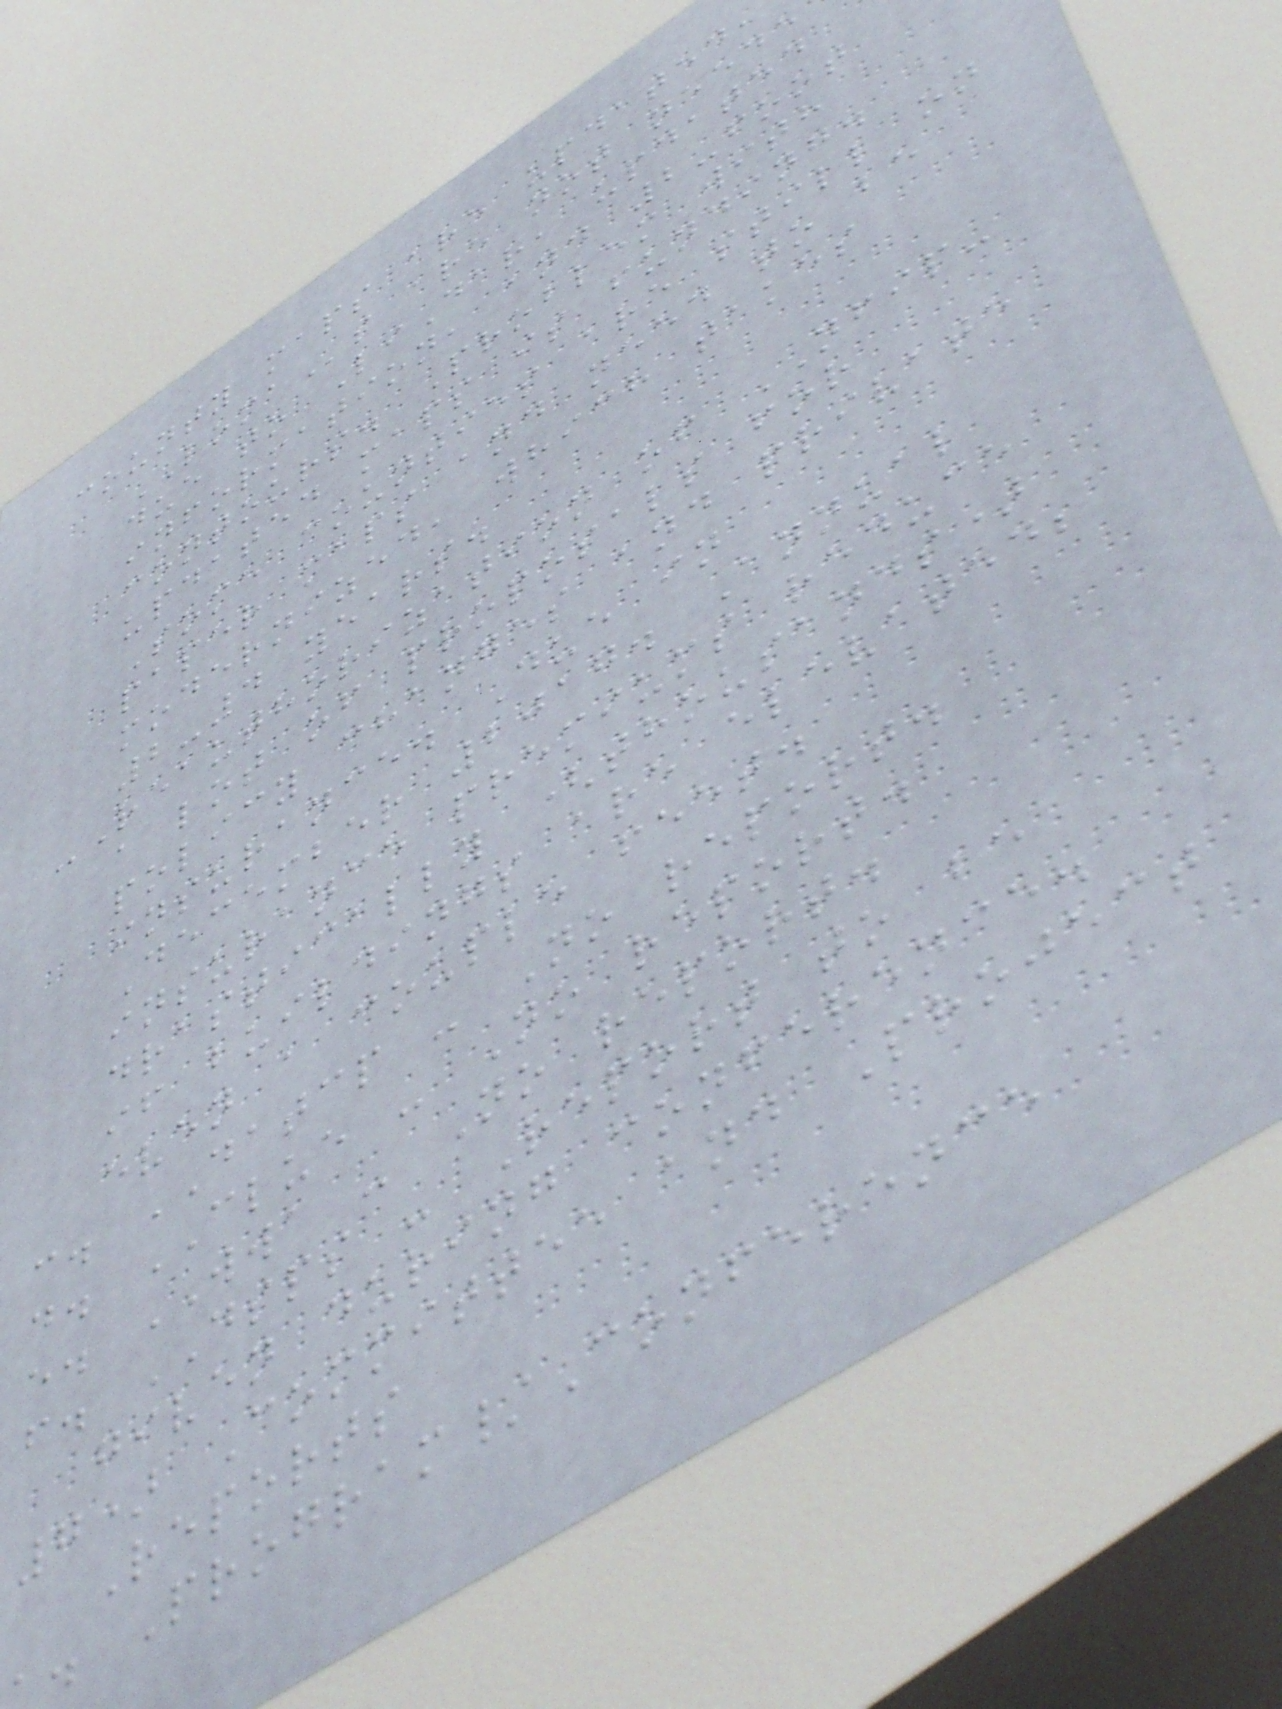county maps are updated,
LOMAs are not neede
due to LiDar, updated
information, and 2-foot
contours. Problem with
updated maps is funding.
Some counties are still on
paper maps and need to be
modernized, which takes
2-4 years.
-Reauthorization of NFIP-
a lot of proposals for
policy changes and private
insurance. Due in
December 2017. Annual
insurance premiums reduce
drastically (thousands)
if buildings are elevated;
even a couple feet.
c. DATCP - No report.
d. CLUE - No report.
e. WWA - No report.
f. DSPS - Report to be
given during conference.
7) Committee and Project
Reports
. Program/Conference
